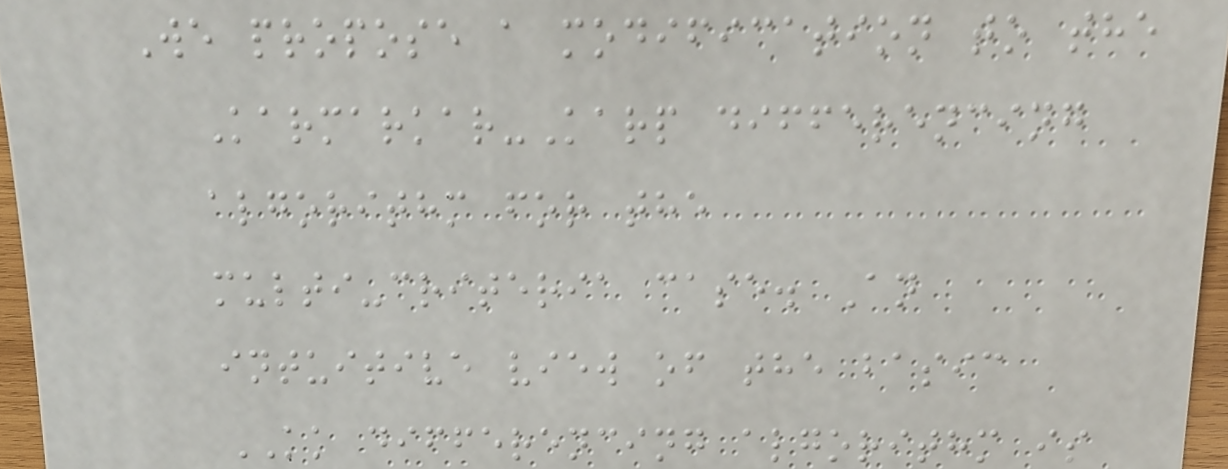We propose a modification to the
Karmarkar-Karp differencing
algorithm for the
multi-criteria case. An
intuitive view of the basic
KK differencing algorithm is
